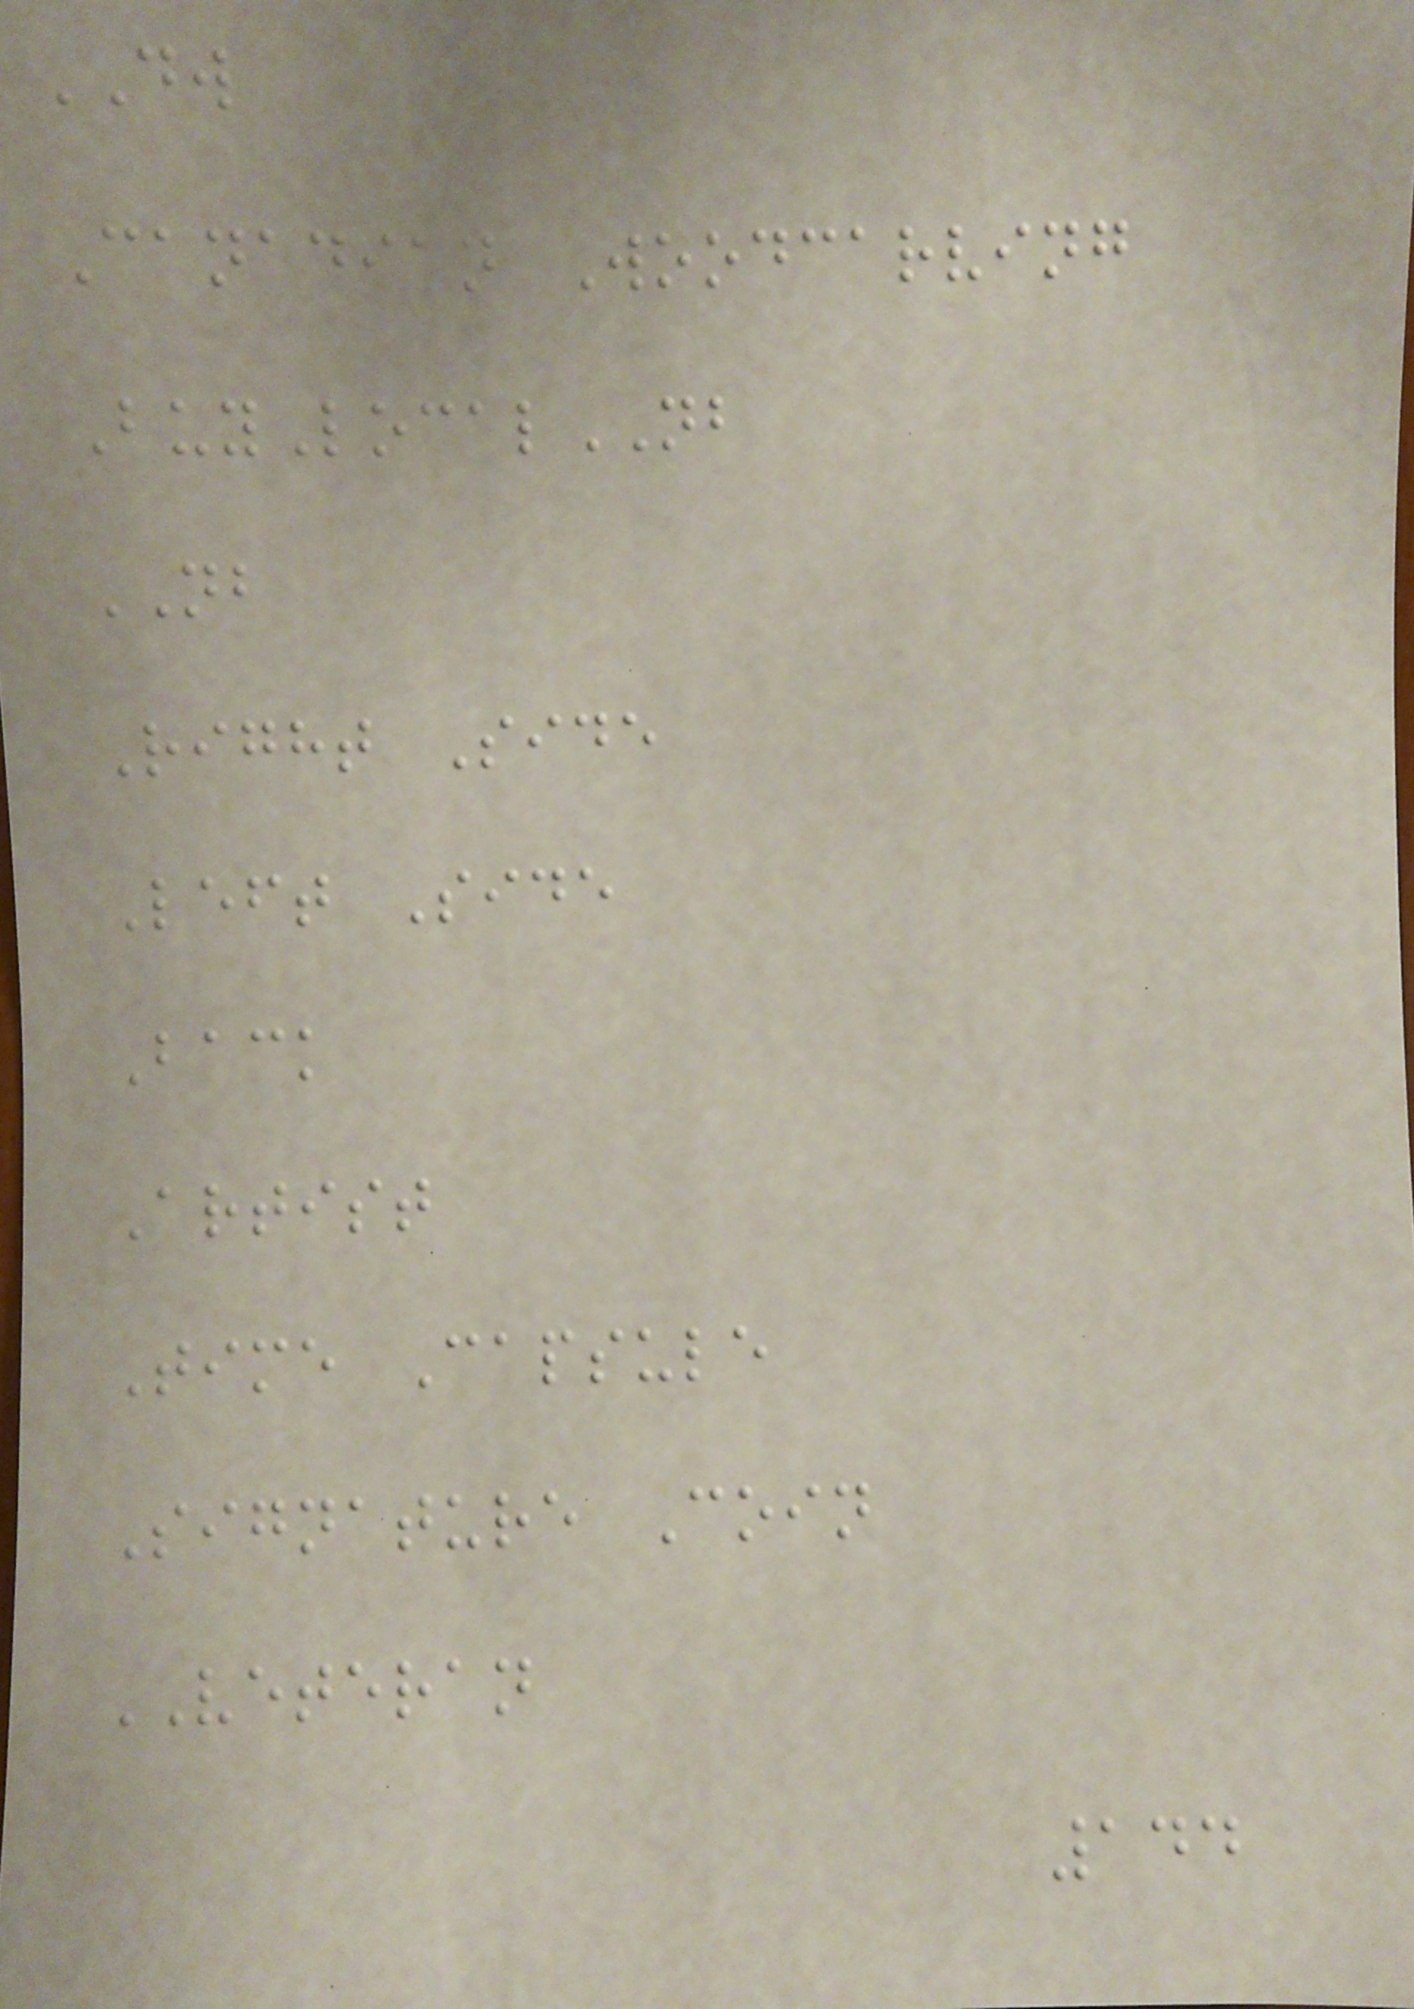DW
Canadian Woodcarving
BuyLocalNB
NB
Right Side
Left Side
Back
Artist
Time Capsule
Signature Coin
VETERAN
144
